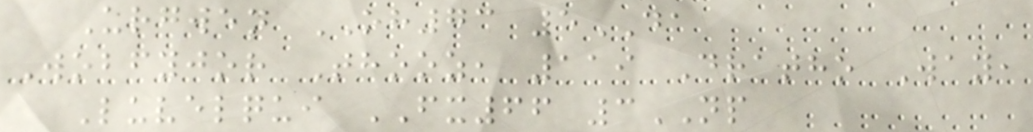Urgwen OH73 5DA
Wobfyjor Thooz, 119 Dratho Way,
Luvelqui FX66 3NP
